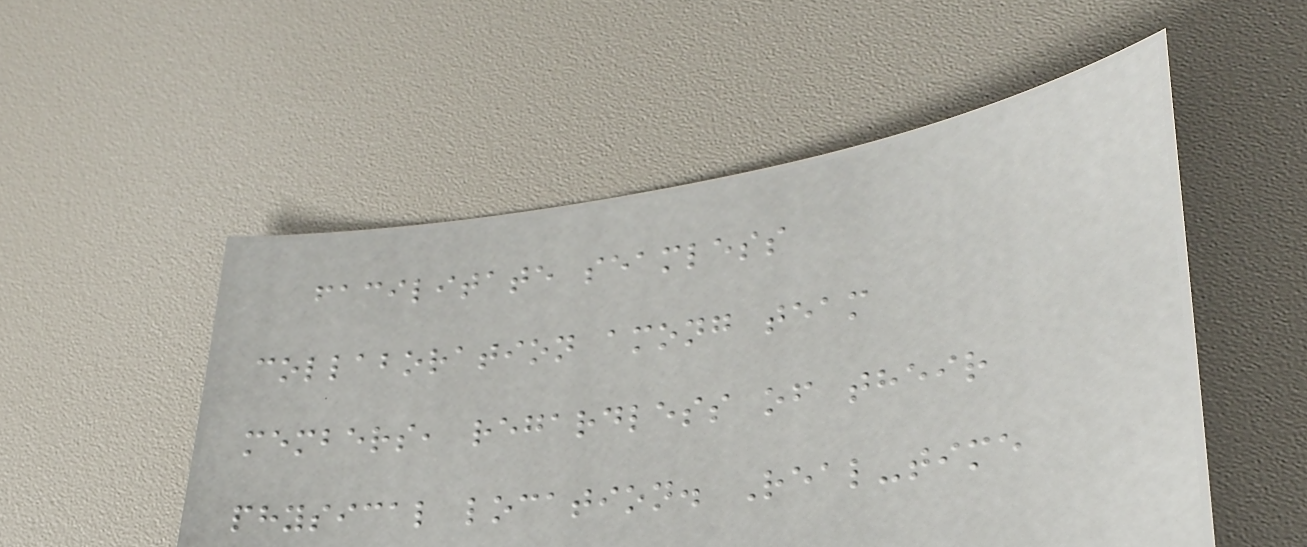facilitate seamless
collaboration among team
members, regardless of their
physical location. Real-time
